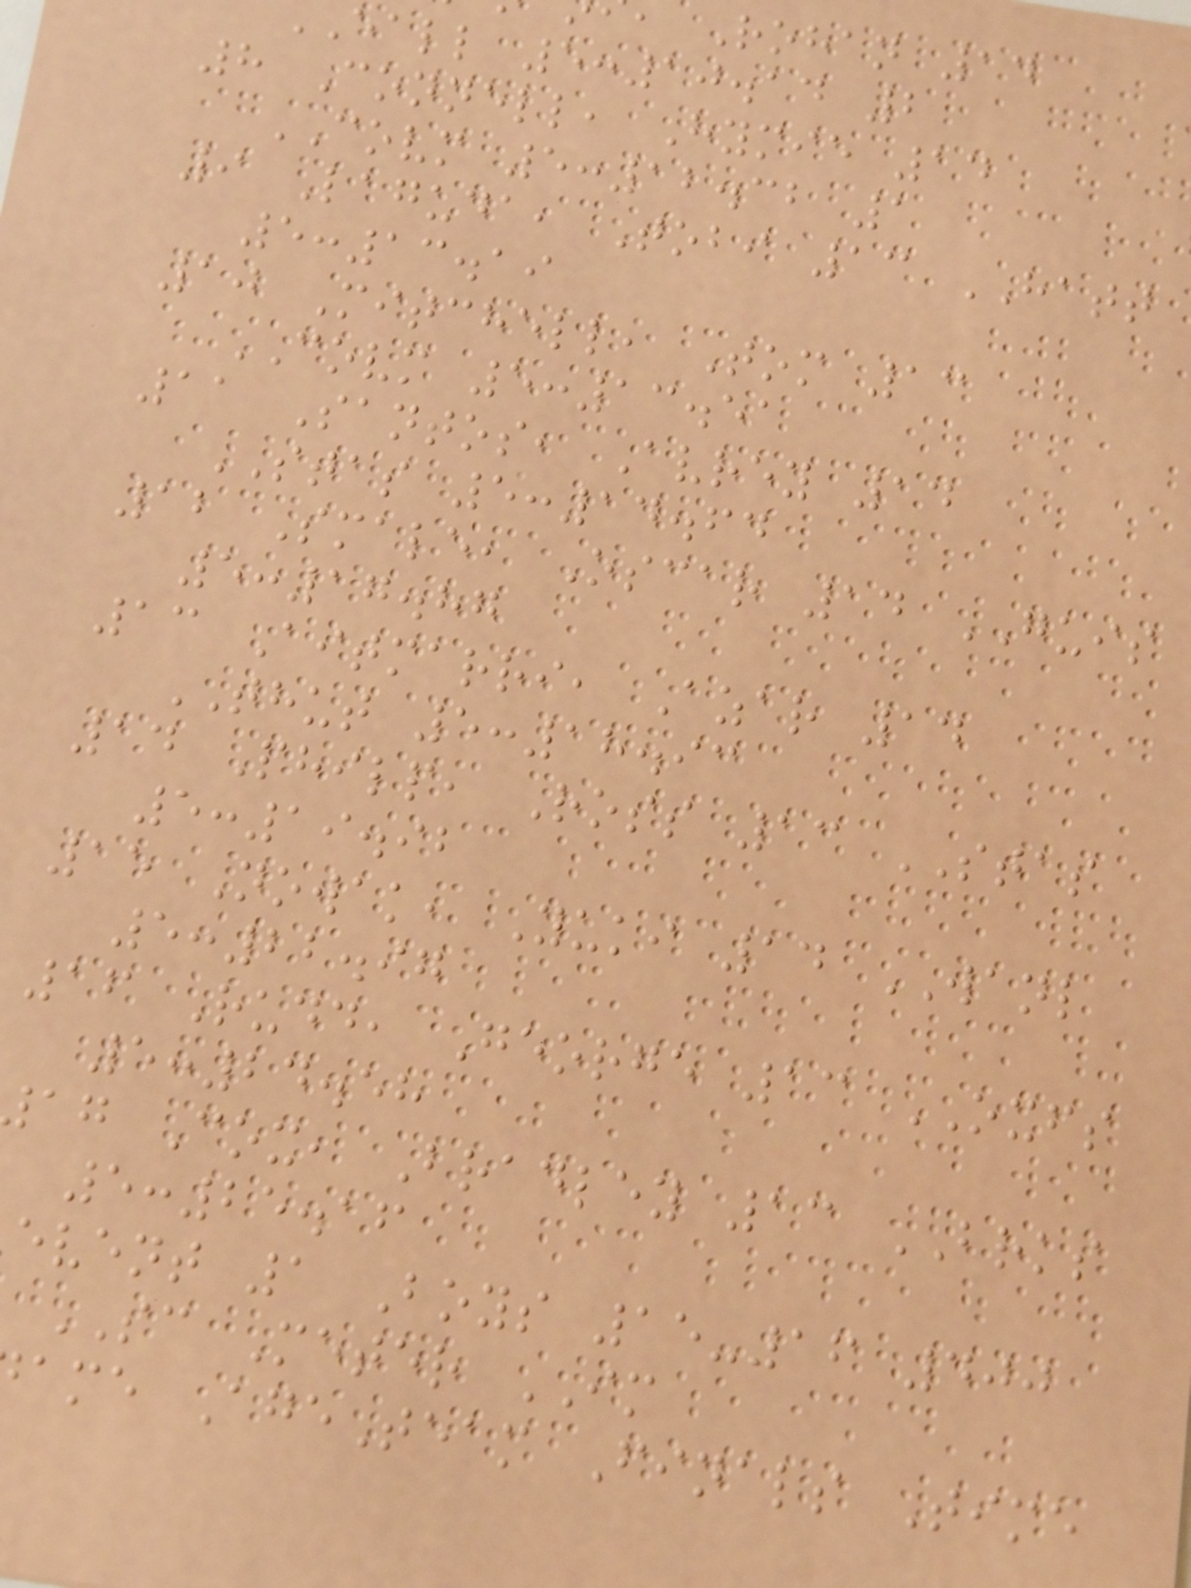Rohan 14
eall 5:10.14 2
8 Connell, Hymie 14
COVM 5:12.32 1
9 Laguda, Tobi 13 HATT
5:13.19
10 Mitchell, Tom 13
COVM 5:13.51
11 Santos, Avrey 14
STAS 5:14.64
12 Smale, Oscar 14 GUIS
5:17.87
13 Aitmarri, Azar 14
THUT 5:18.93
14 Philp, Ross 13 STAS
5:19.92
15 Nowak, Yuki 14 WANL
5:22.97
16 Rudd, George 13 OXFS
5:24.58
ag Cox, Bradley 13 BRKS
5:25.16
event 1 Boys 15-16 400
SC Meter IM
ame AgeTeam Finals Time
